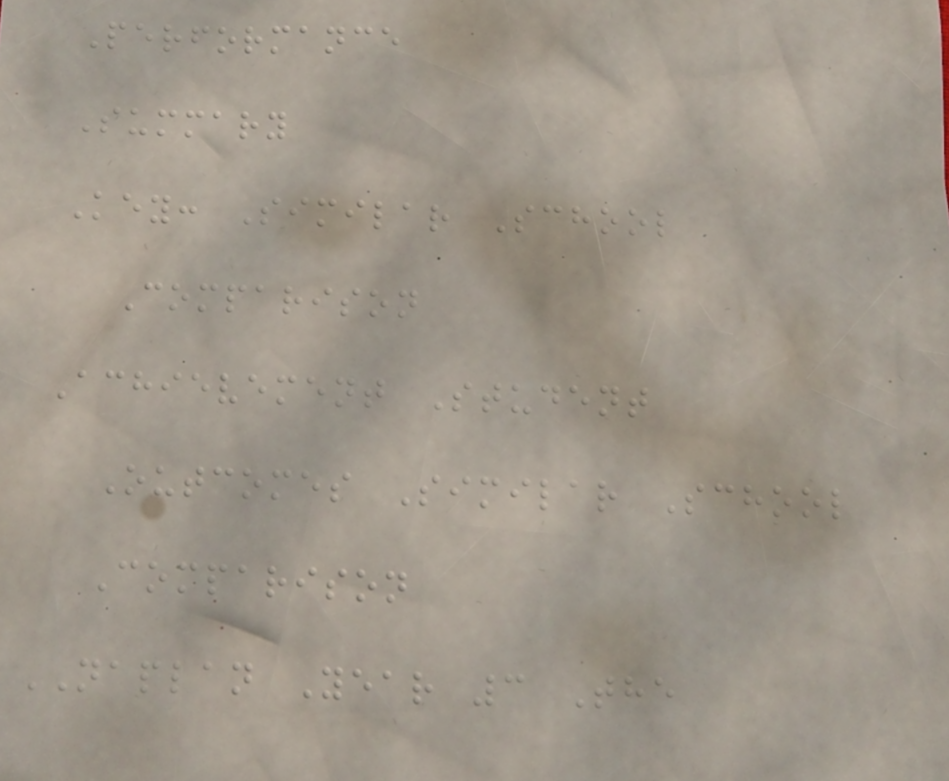Performance
Summary
Key: Similar School
Comparison
Achievement Student
Outcomes Similar School
Comparison
NAPLAN Year 3 The
